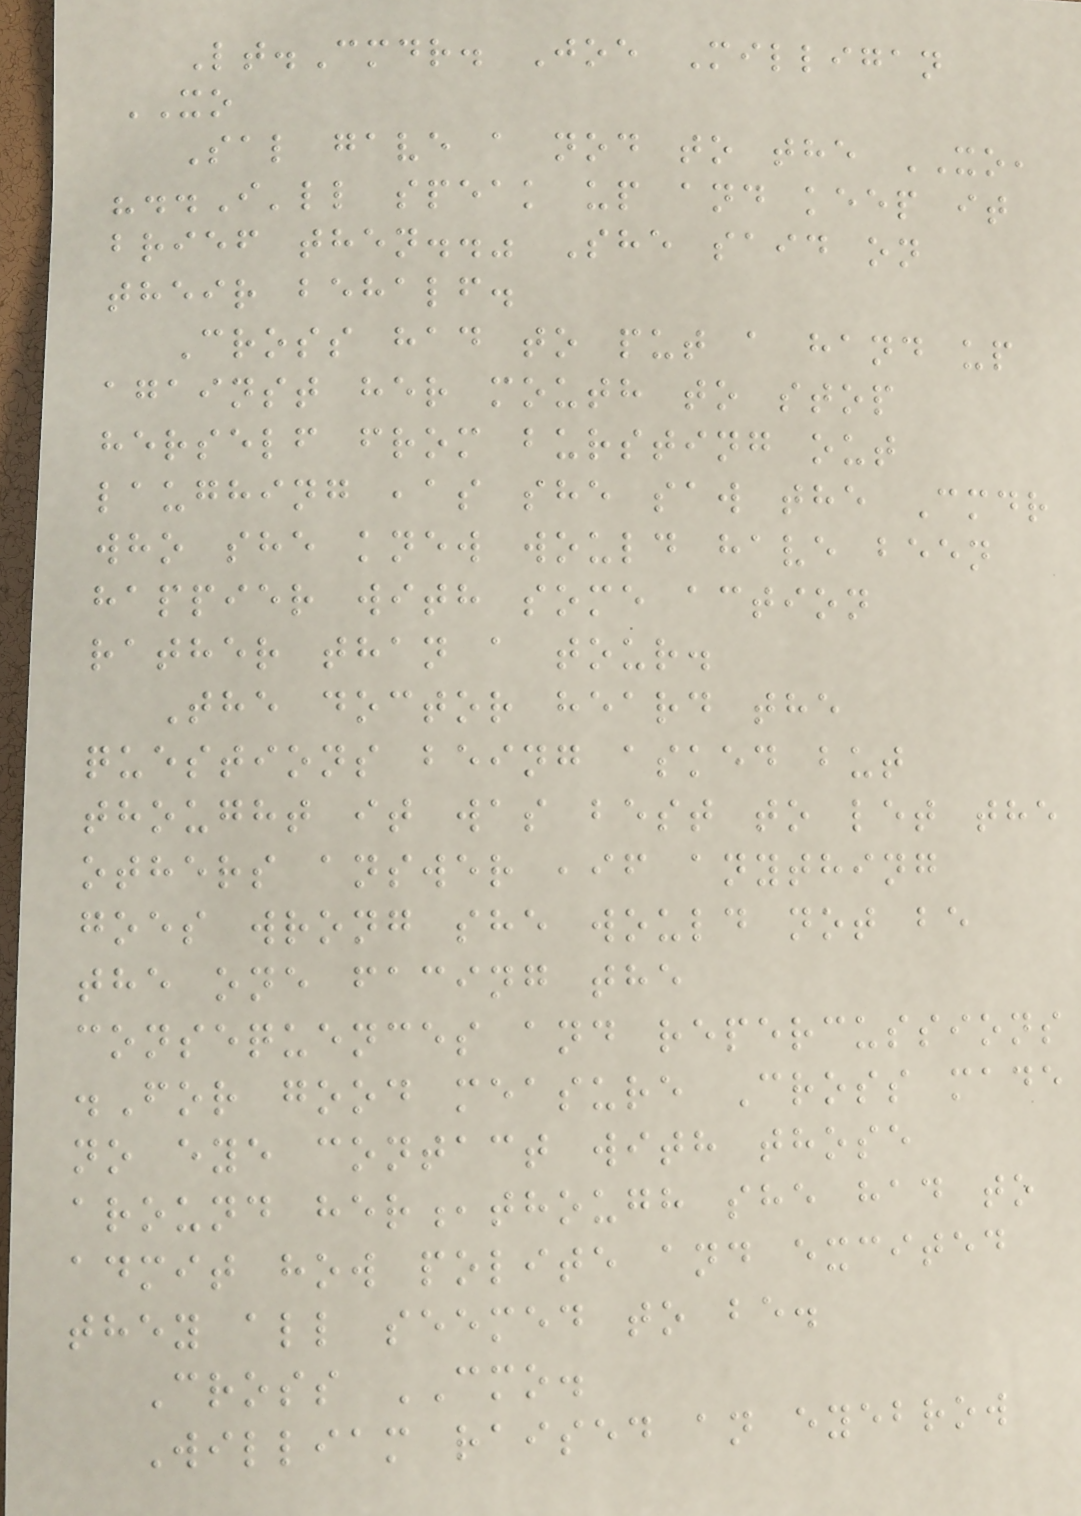Lt.Cmdr. Joe Milligan
XO
Sal gave a nod to the XO,
"..I'll speak up and keep it
brief then.." She said on
their behalf.
Cross had to put a hand up
against her mouth to stop
herself from bursting out
laughing ,as she saw the Cmdr
who she knew would have been
happier with some action
rather than a tour.
The doctor heard the
questions being asked but
thought it was best to let the
others answer ,if anything
goes wrong she would not be
the one facing the
consequences and repercussions
.For good measure Cross made
no eye contact with those
around her,though she had to
admit how polite and excited
they all seemed to be.
Cross CMO.
William raised an eyebrow
